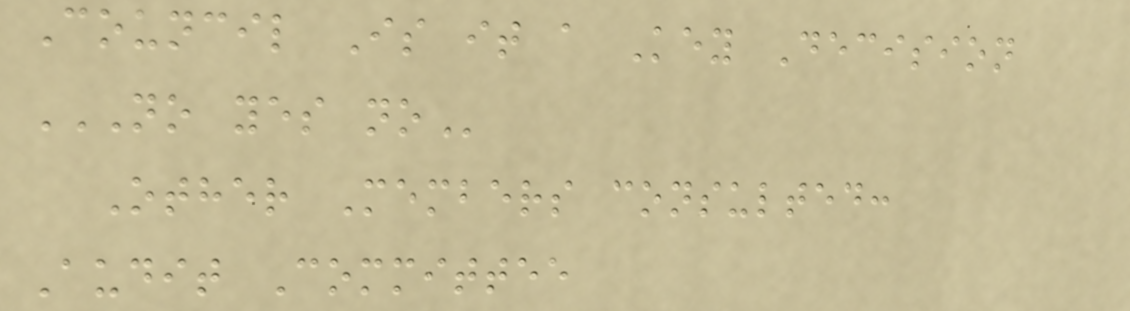Council Is it a Key Decision
NO YES NO
Other Members consulted:
Audit Committee
